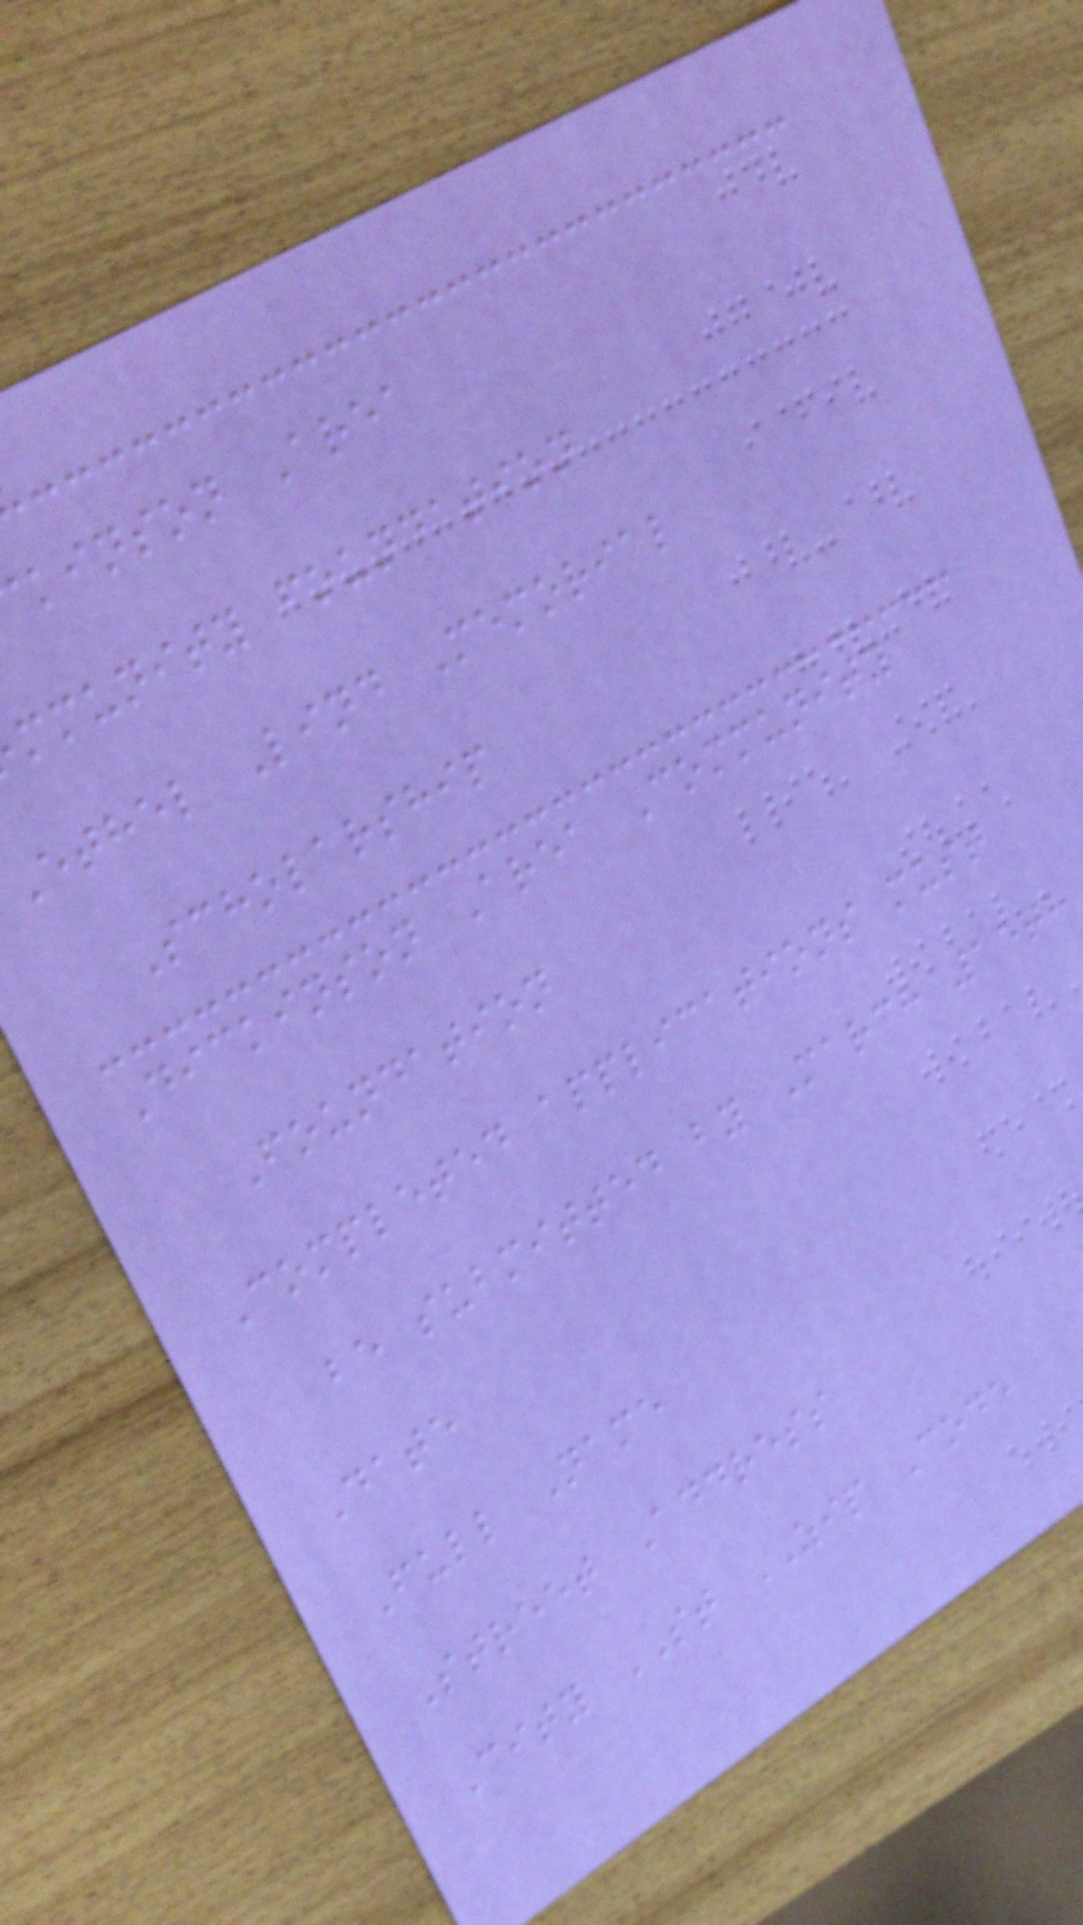kinson Area
mmunity foundation
Ethel Lind Memorial
Scholarship
Dickinson Area Community
Foundation
Completed applications must
be submitted by March 15th
Date
Full Name
Street Address
City ST ZIP Code
